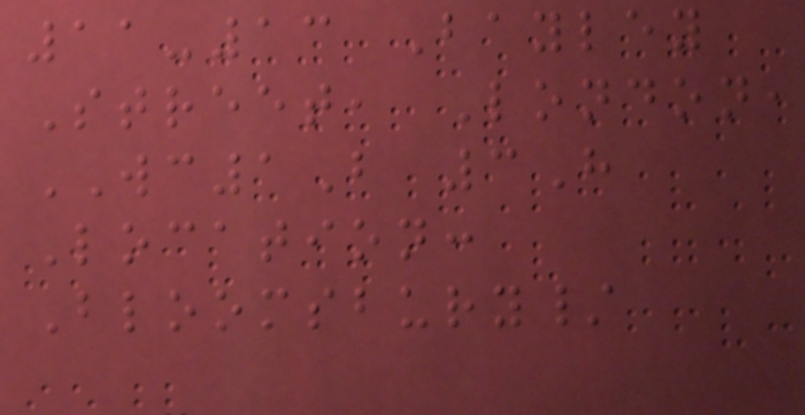11-13 Bayley
Street, London,
WC1B 3H
Location:
Bloomsbury/
